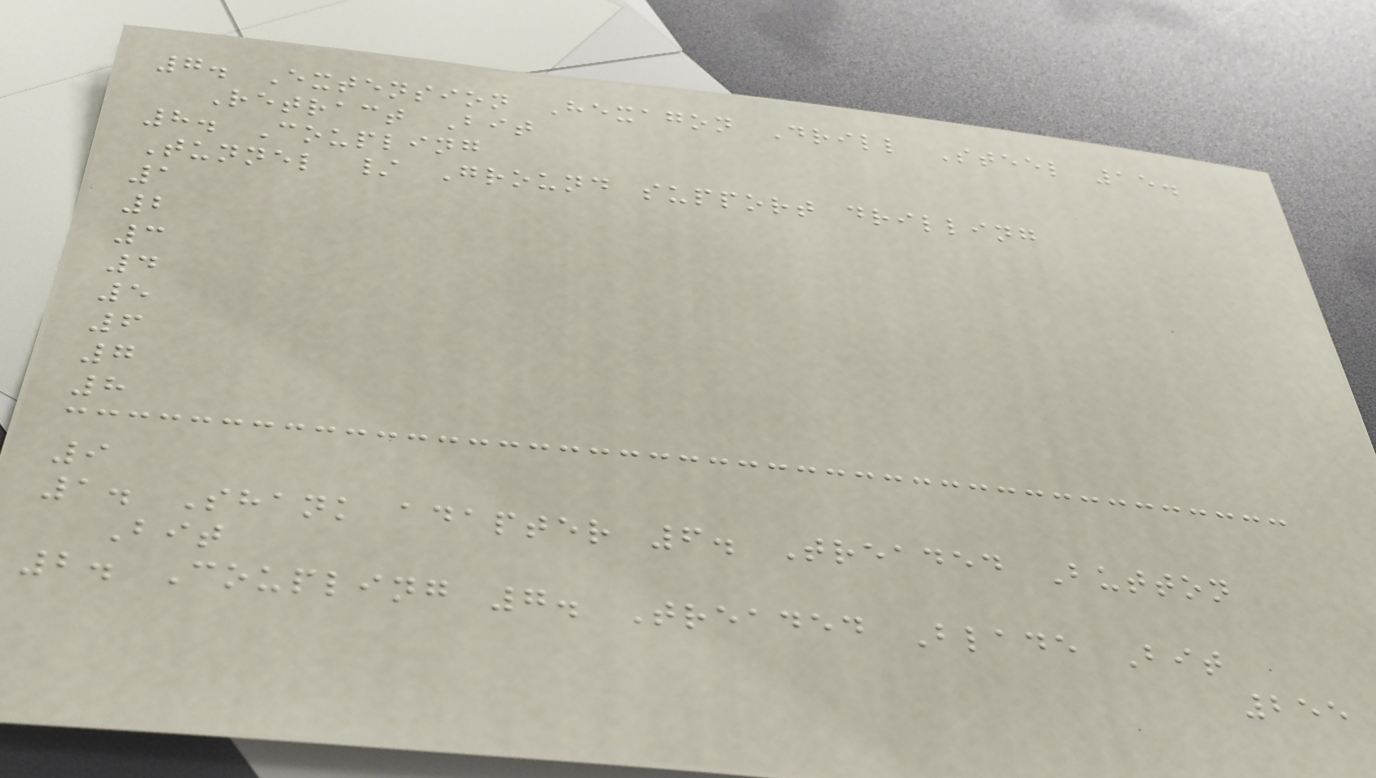7. Extension Hexagon Drill Steel 15.
Retract Bit
8. Coupling
Tunnel / Ground support drilling
1
2
3
4
5
6
7
8
9
1. Shank adapter 6. Treaded Button
Bit
2. Coupling 7. Treaded Blade Bit
255
